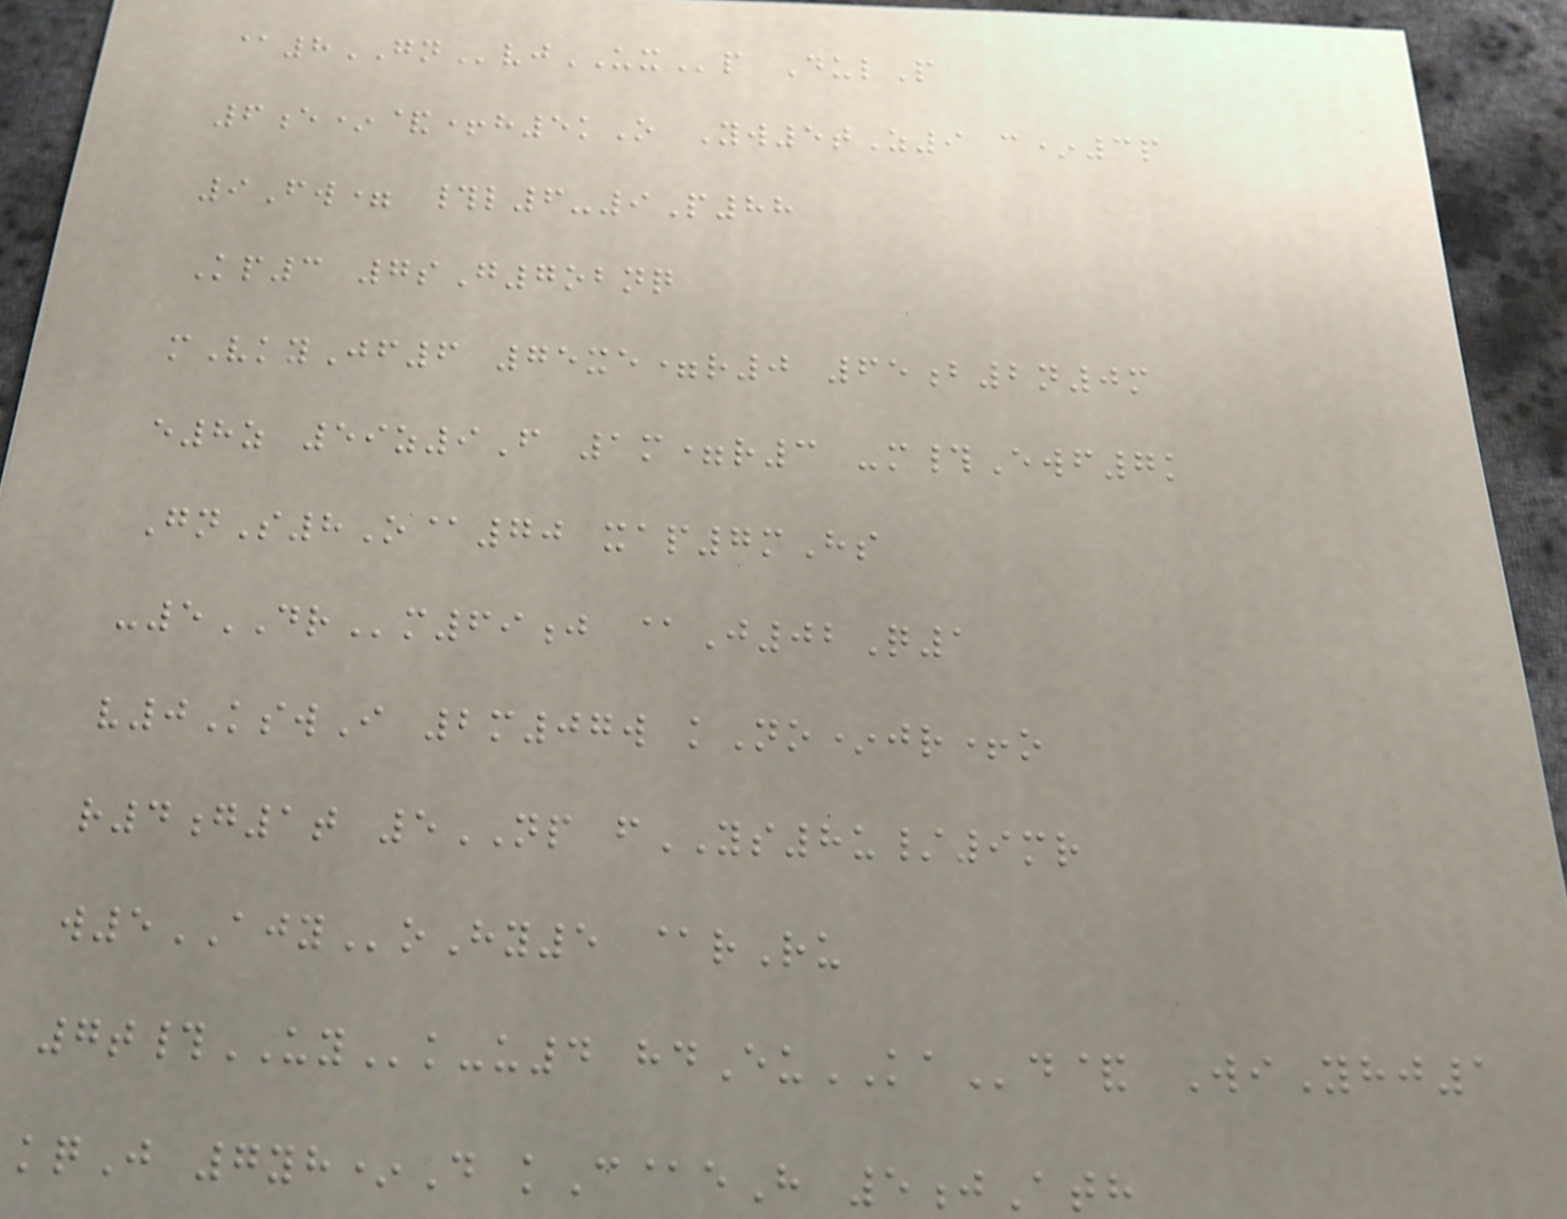@8GNvjUXp DulP
6e*&+h5kO Yw5tZ9 c*3p
9Fw= #l6-9P88
Kp3 7sG7obnq
mVkyJf6 75xe=r0 65b2n0m
e8z 59z9F 1m=r3 -m#Ewf7k
GnS8O@70 xap7mHs
-5DRm69j @J02Q1
v0KswI 2m07w kNo*jr+o
r4g1t 5NP fYS8u/9mr
w5AJYoHy5 @rRu
7t#UYk-u4 hdEuKAd& WiYhj1
kqJ 7yh*D kC@eH 5jAth
